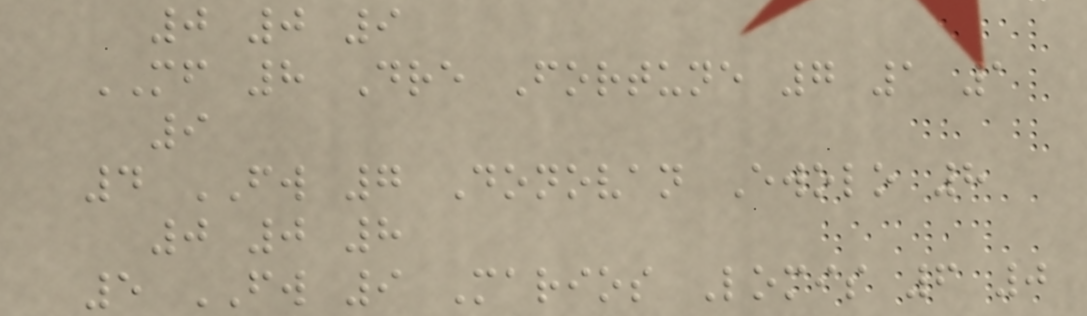0 0 9
MF 8 Dre Fortune 7 1 1
9
4 FW 7 Donovan Ewolo 8
0 0 8
5 FW 9 Marios Lomis 6 0
